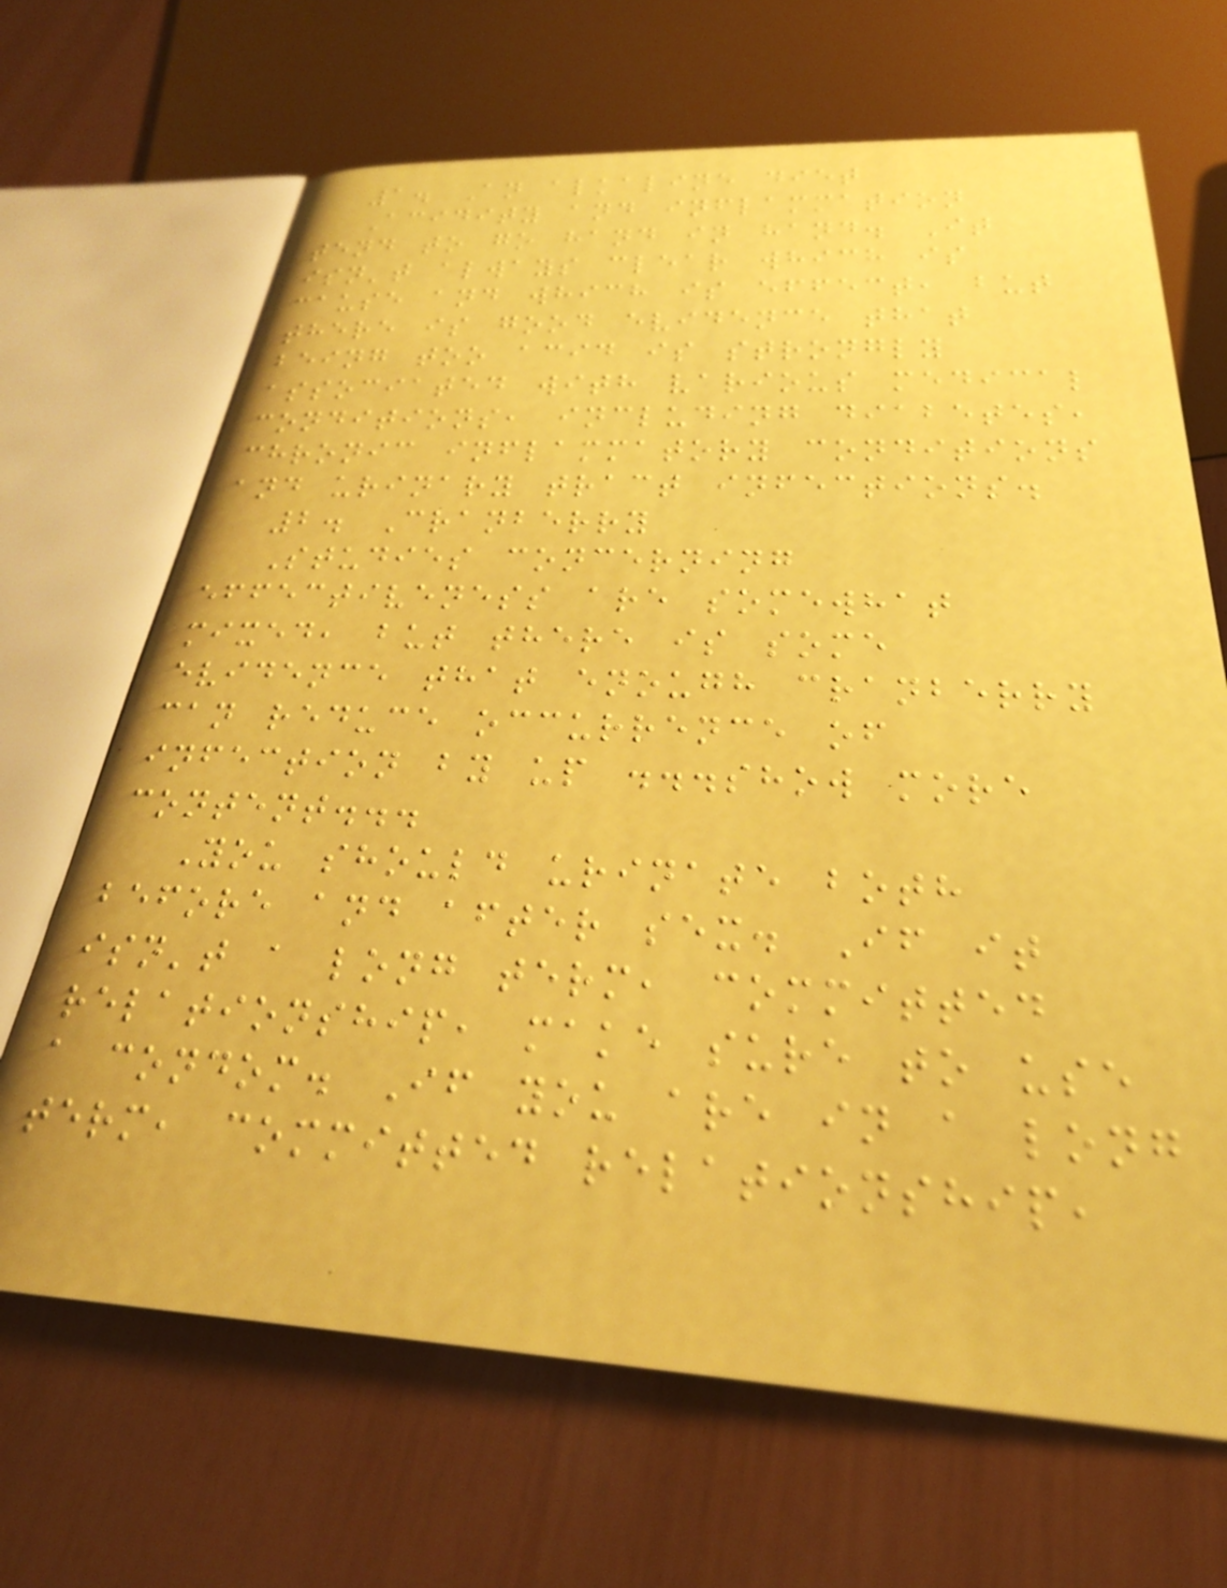1. An alkaline diet
Acidity and inflammation
tend to go hand in hand. It
isn't always clear which is
cause and which is effect, but
there is good evidence that
being too acid is strongly
associated with various medical
conditions, including diabetes,
chronic inflammatory conditions
and urinary tract infections.
2. Cranberry
Studies concerning
effectiveness are somewhat
mixed, but there is some
evidence that enough cranberry
can reduce occurrence of
infection by up ...show more
content...
You should urinate both
before and after sex. If it
isn't a long term, committed
relationship, make sure to use
a condom. If you are in a long
term, committed relationship,
